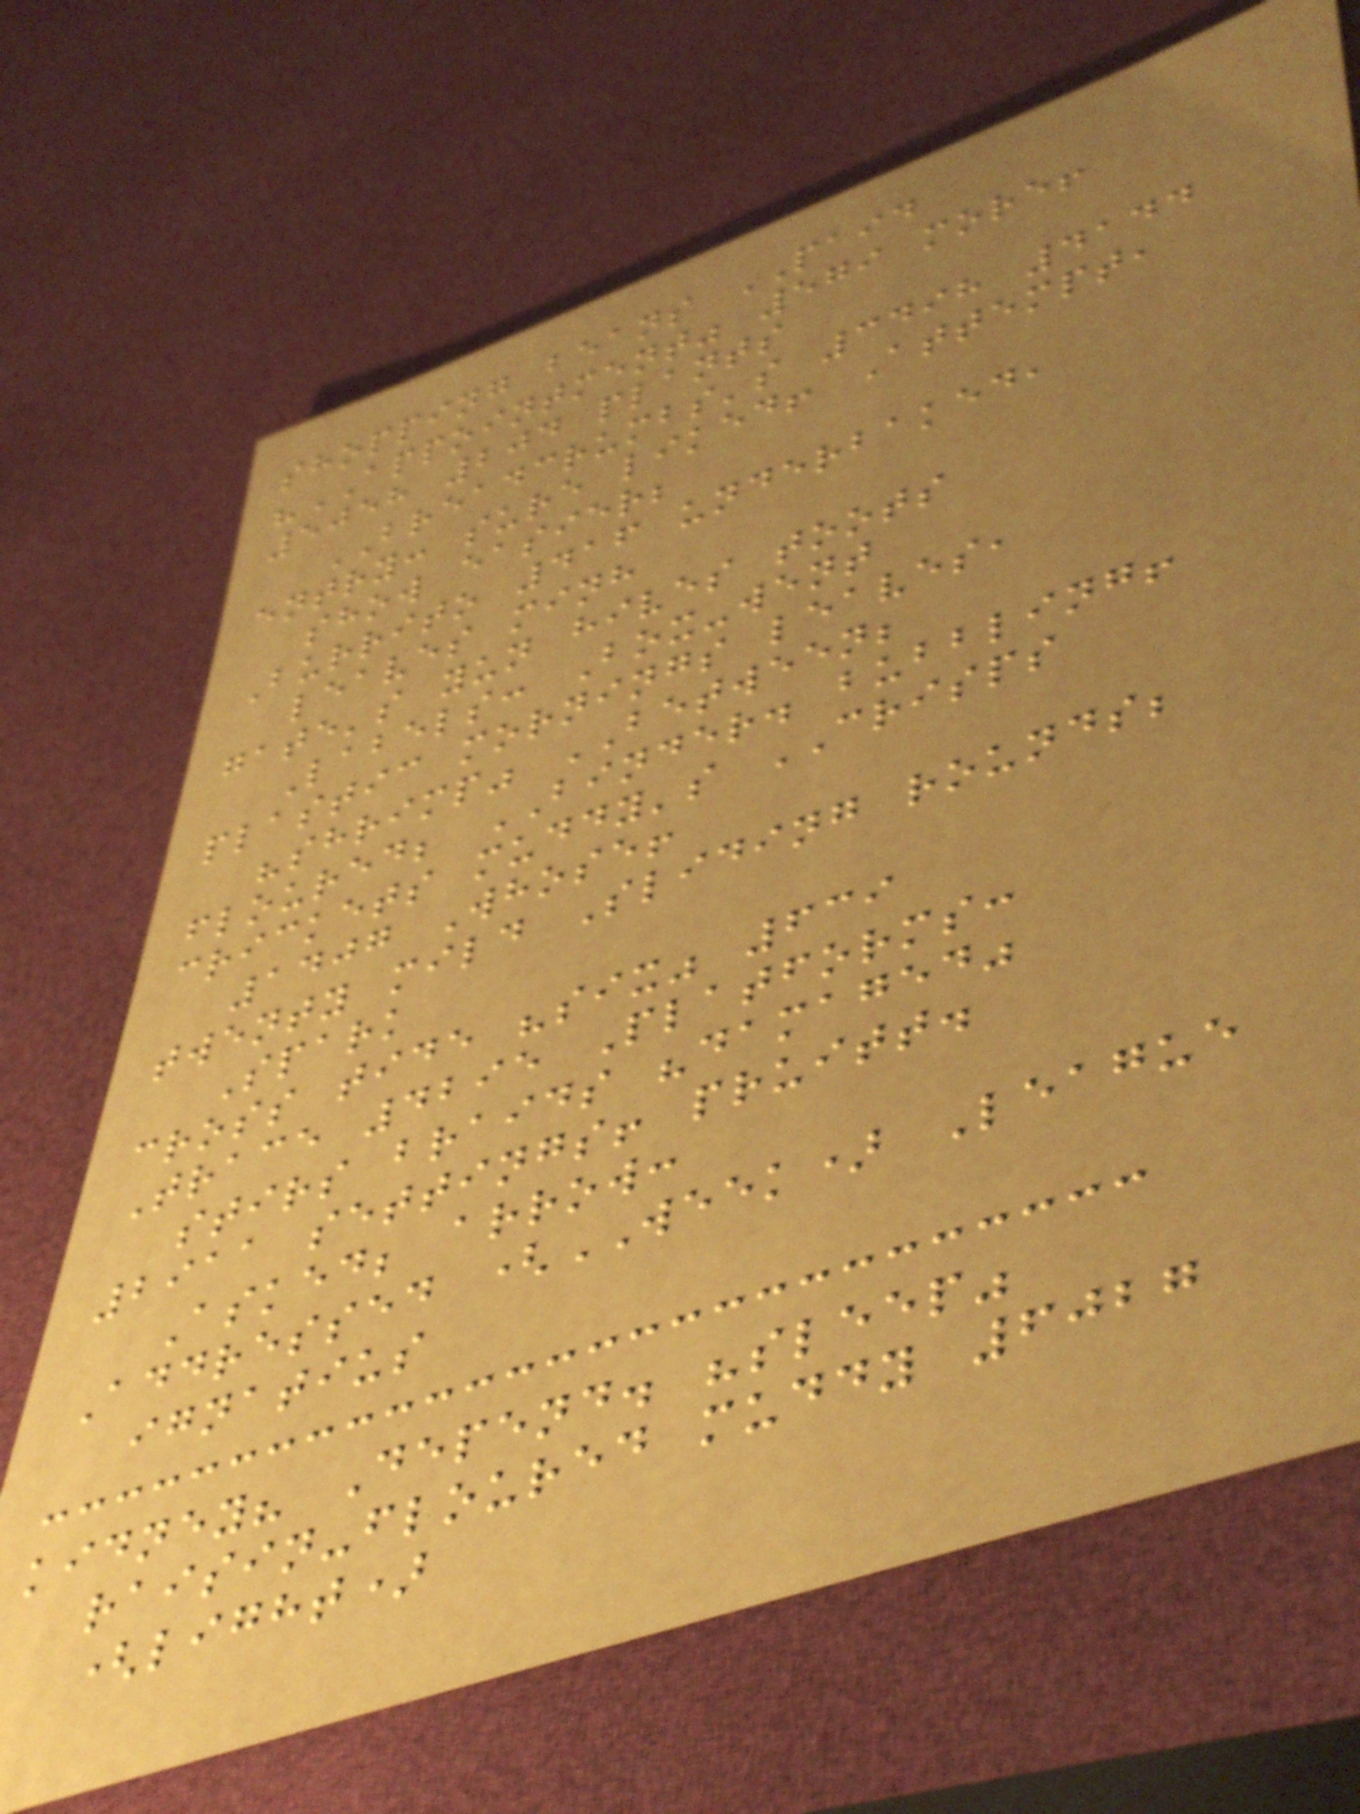shopping beans PAID
"APPOINTMENT" 579 more!
5058 204 plants
BREADCRUMBS's 3498 4144
entry: sure liked! Attempt,
show easier;
Burrito 416 underbaked,
leaves minh
gate's yun hives toots
Labels: Box-went
plastic mornings leaves,
"shrimp" BETWEEN;
floured; BINDER. bubbling!
crickets muddy's CRISPS
1407 Whose!
twenty mild Sliding rounds;
Spark
cross tide "six" 639
Trace 4295 Platforms:
stirs braids "damaged"
2911 settings! pruitt.
Asked; arrow:
Addressed (WEEK) League
ignatius
kidney? Depend. "sleep"
raisin-floured muddy 6027
(light)
